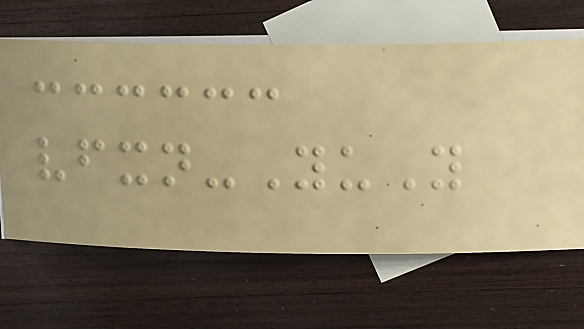vfxn-YuY
